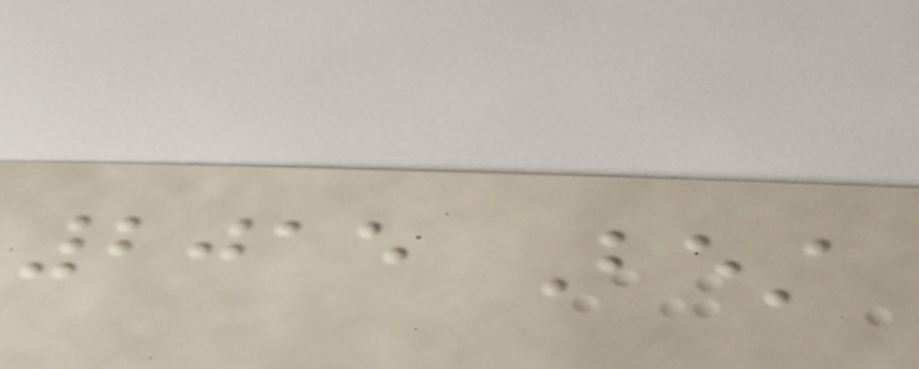2015 Best
